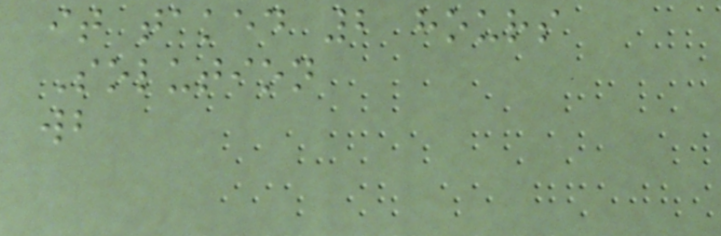it taked 2 hours
Solution
wb
